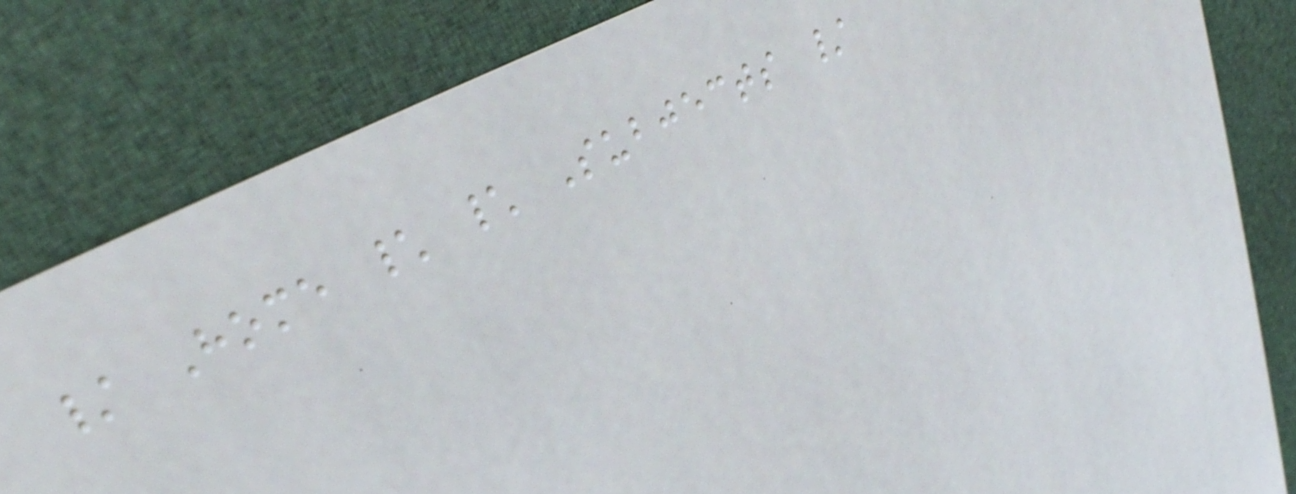/ Home \ \ Subjects /
